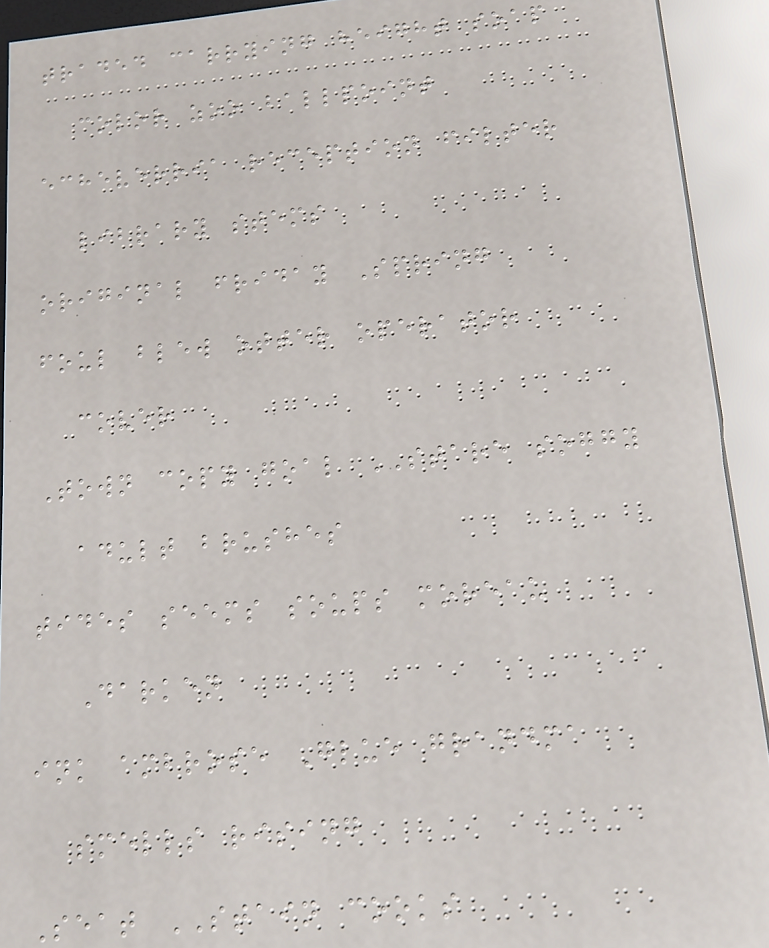traded carrying height soap
color zoo ballpoint
echeverria reception filter
library stems
original friday Spring
foul blew otter operator
cover
Town copy goal STARE soggy
adult brushes
tides seems soups moreau
Darken
ink ambrose Glue grandma
smells rising
Seat STAIN cooks
